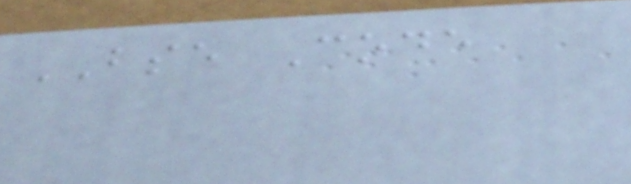BSE Code
